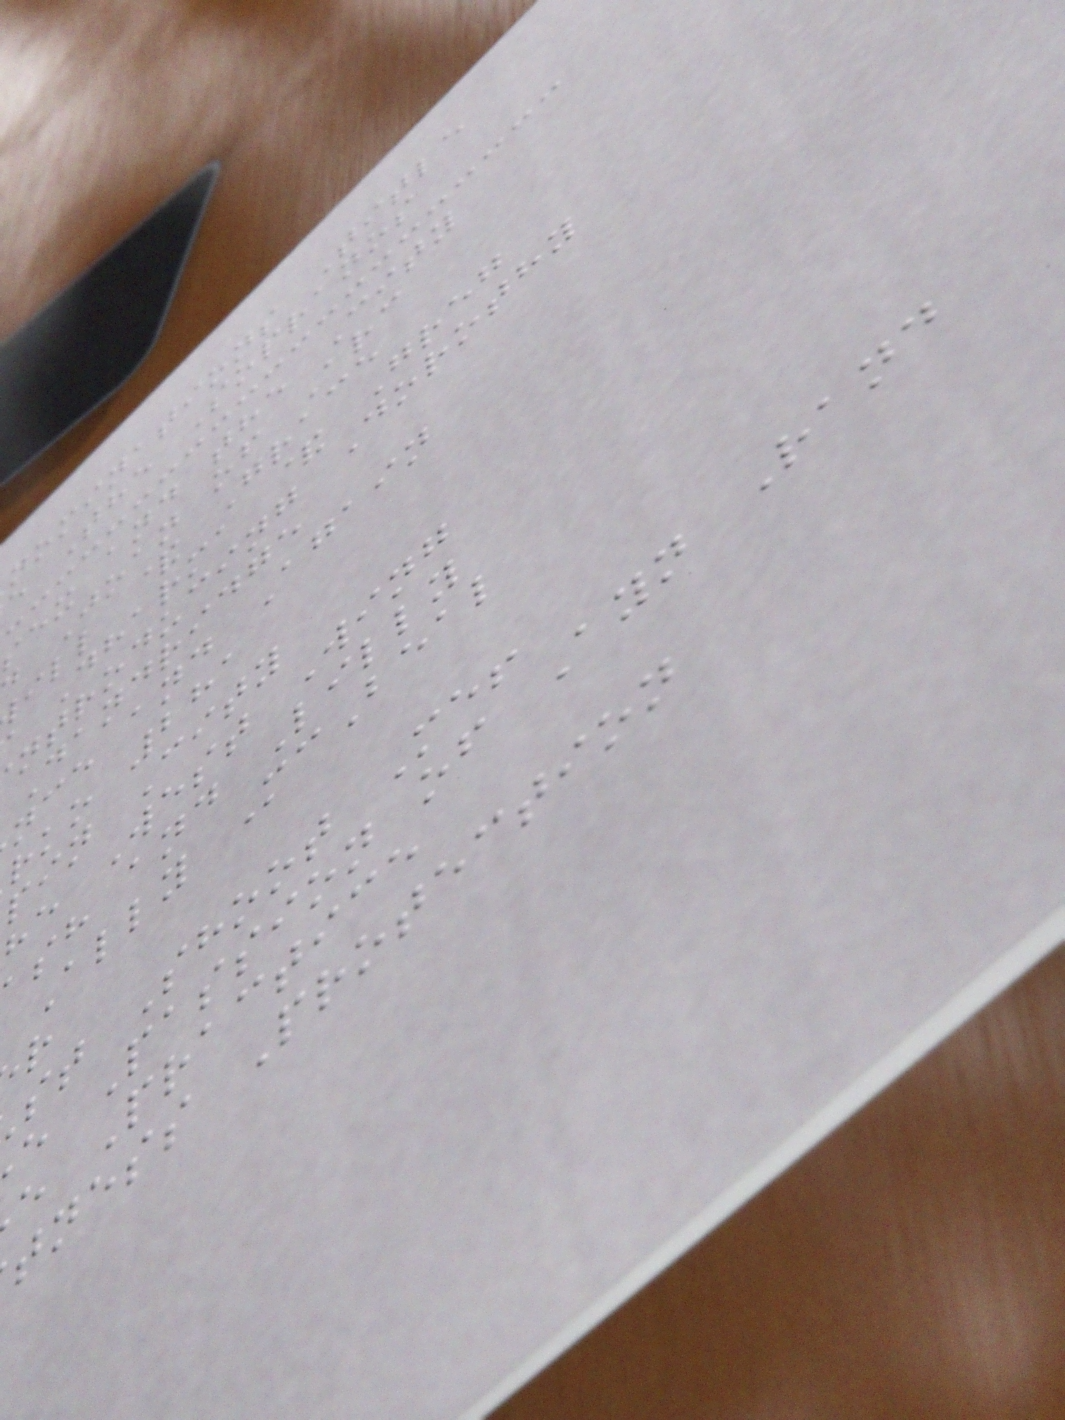nominations Title
e The Sopranos
ex and the City
Joan of Arc
ill & Grace
Dharma & Greg
ntroducing Dorothy
Dandridge
nce and Again
rko 281
pin City
he West Wing
sh and Lilly
Ally McBeal
st Shoot Me!
e Passion of Ayn Rand
e Practice
tness Protection
